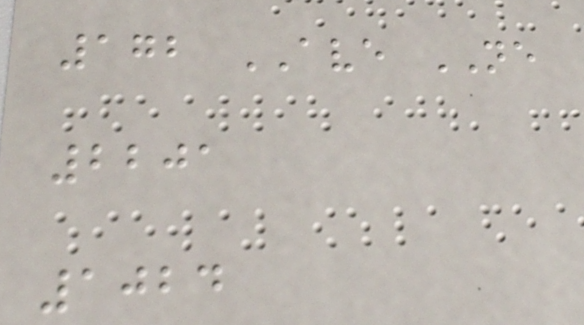172 AVE NE
2201
1024
